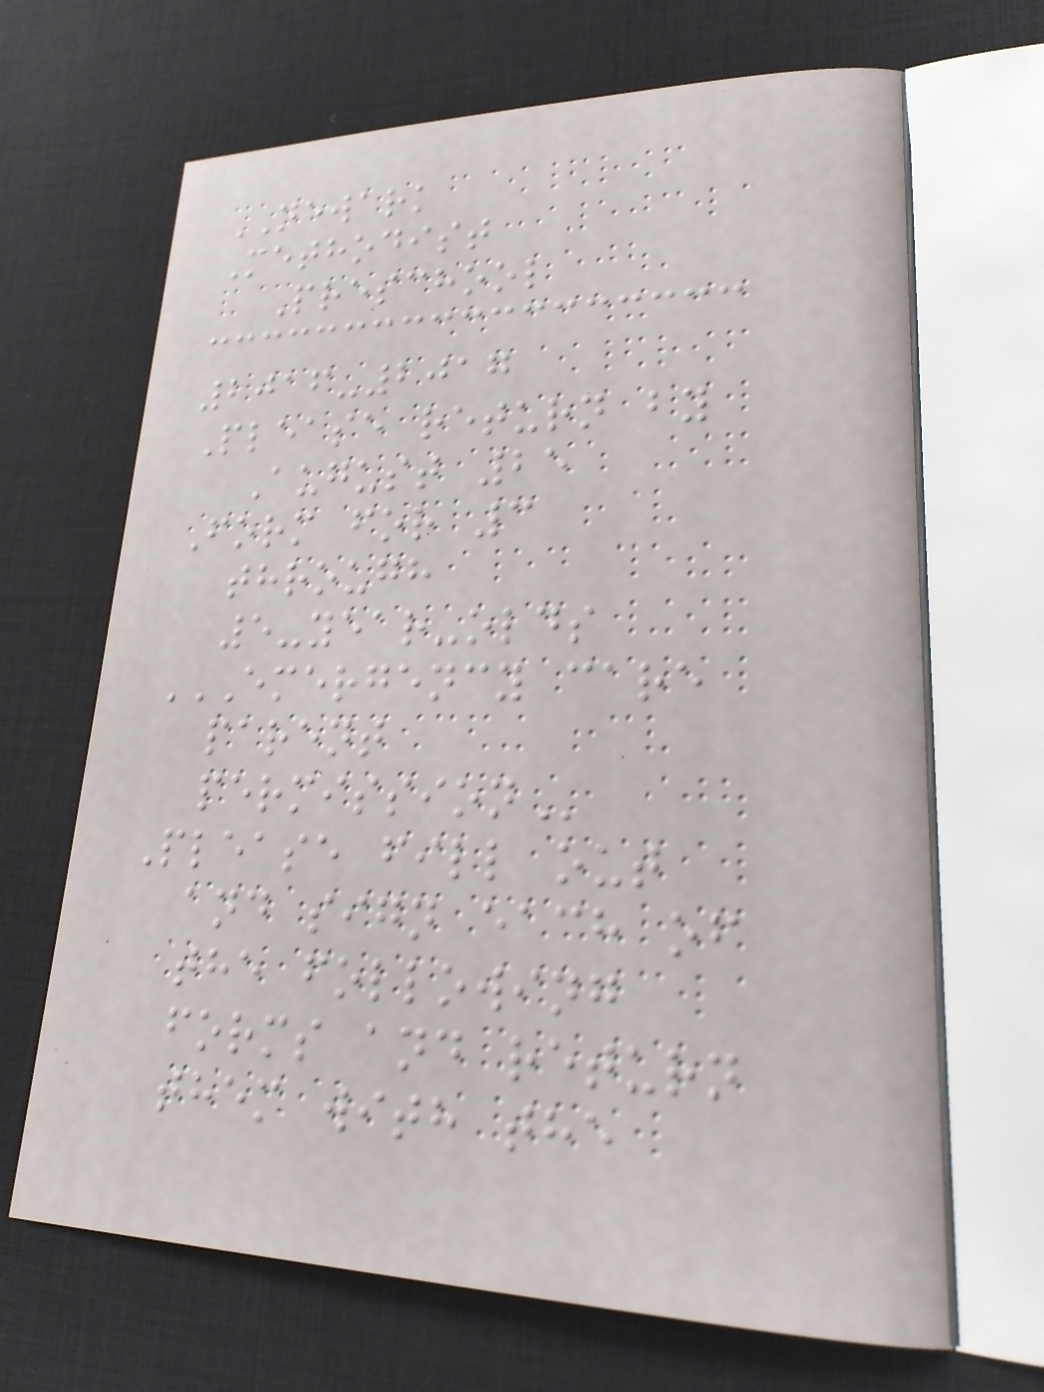NEWARK
Methodist
Preschool
2016-2017
Please return by
August 25
Form for 3
through
5-year-olds
EMERGENCY CARE
PARENT
PERMISSION
Please fill out
and sign each of
the following
forms and return
them with the
